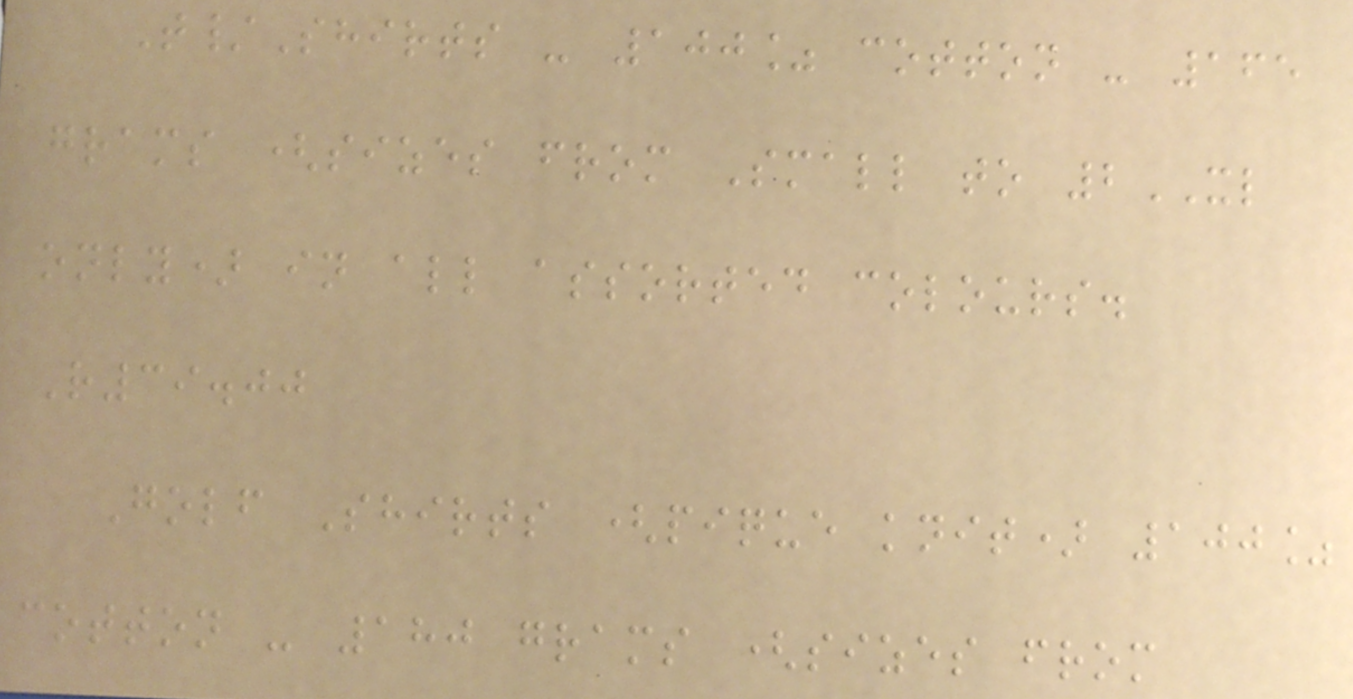T/Shirts - 100% cotton - 165
grams (sizes from Small to 2XL
only) in all assorted colours.
R39.00
Golf Shirts (pique knit) 100%
cotton - 180 grams (sizes from
